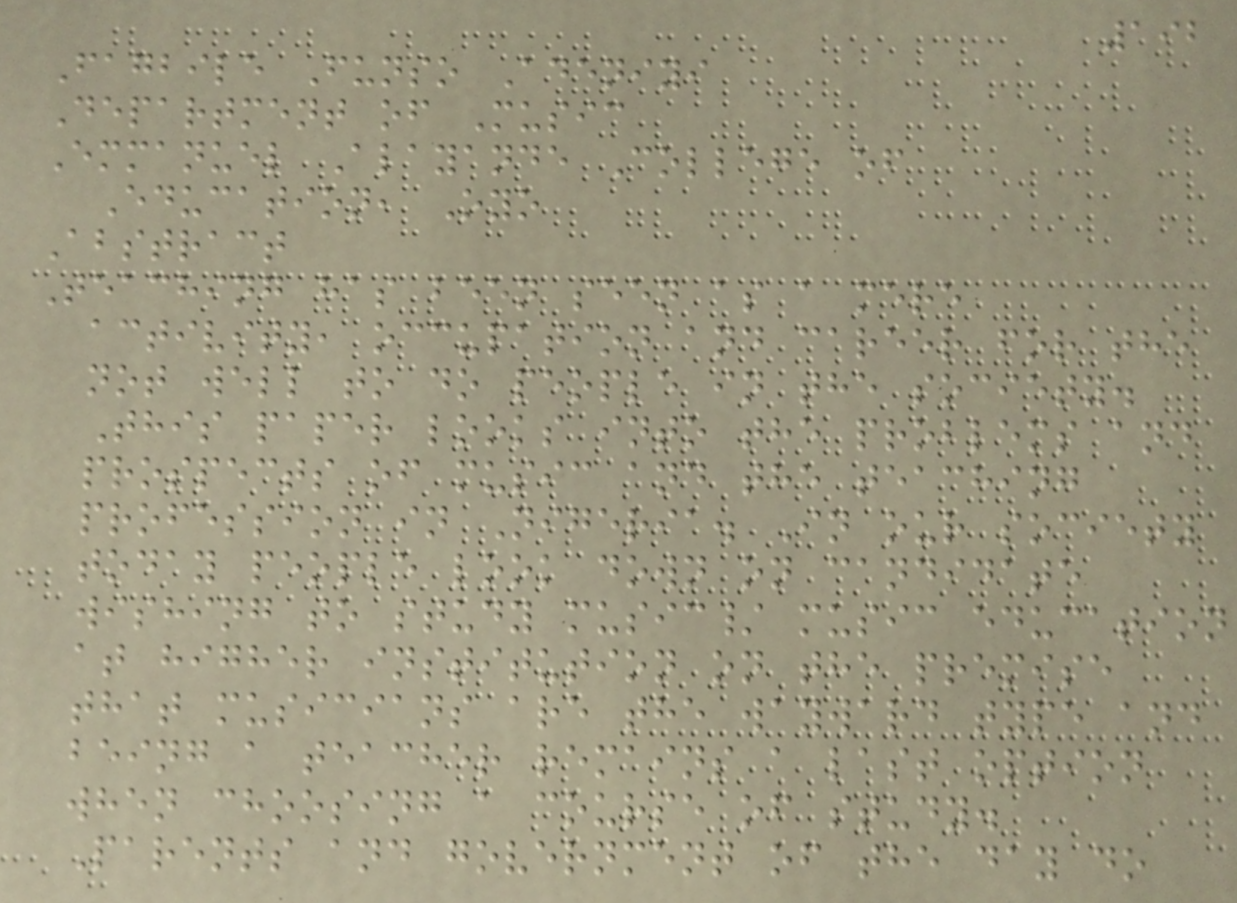192
Fagbile Funso Adeniyi
Department of Music
Emmanuel Alayande College of
Education, Oyo
Abstract
Teaching has been seen as a mere
activity, occupation and career for the
not well to do people in the society.
This paper looks into the problems and
prospects of music and the teaching
profession in Nigeria. In our society
today people look down on candidate
wishing to study music/ music education
at higher institution on the premise
that musicians are the wayward type and
being a teacher remains a last option
when choosing a course of study.
Parents and government of the day do
